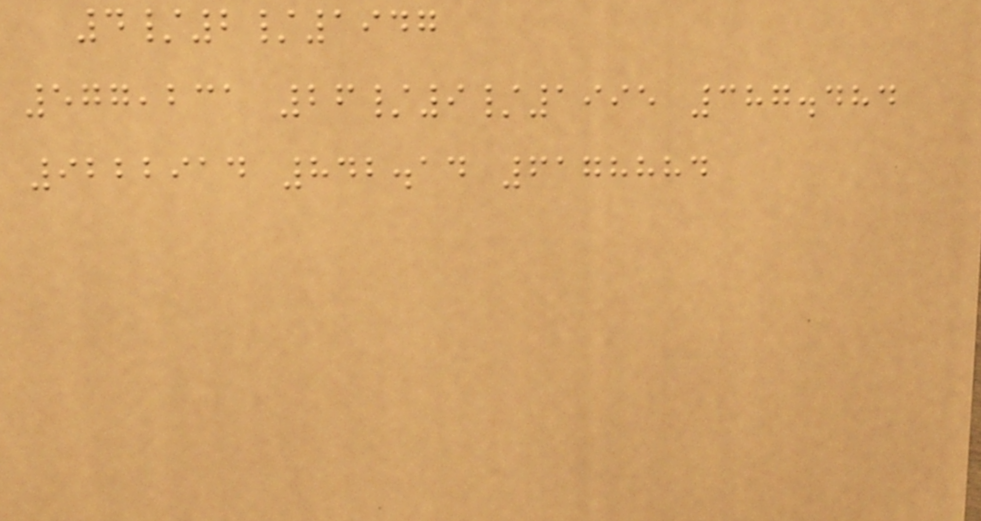4/2/1947
577,231 26/9/1995 387.484
9222914 842.14 6178884
